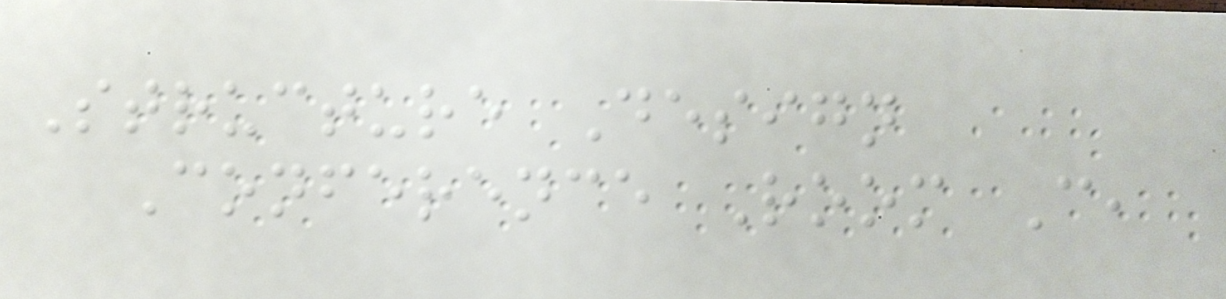Structure Design
Conference Room C,
